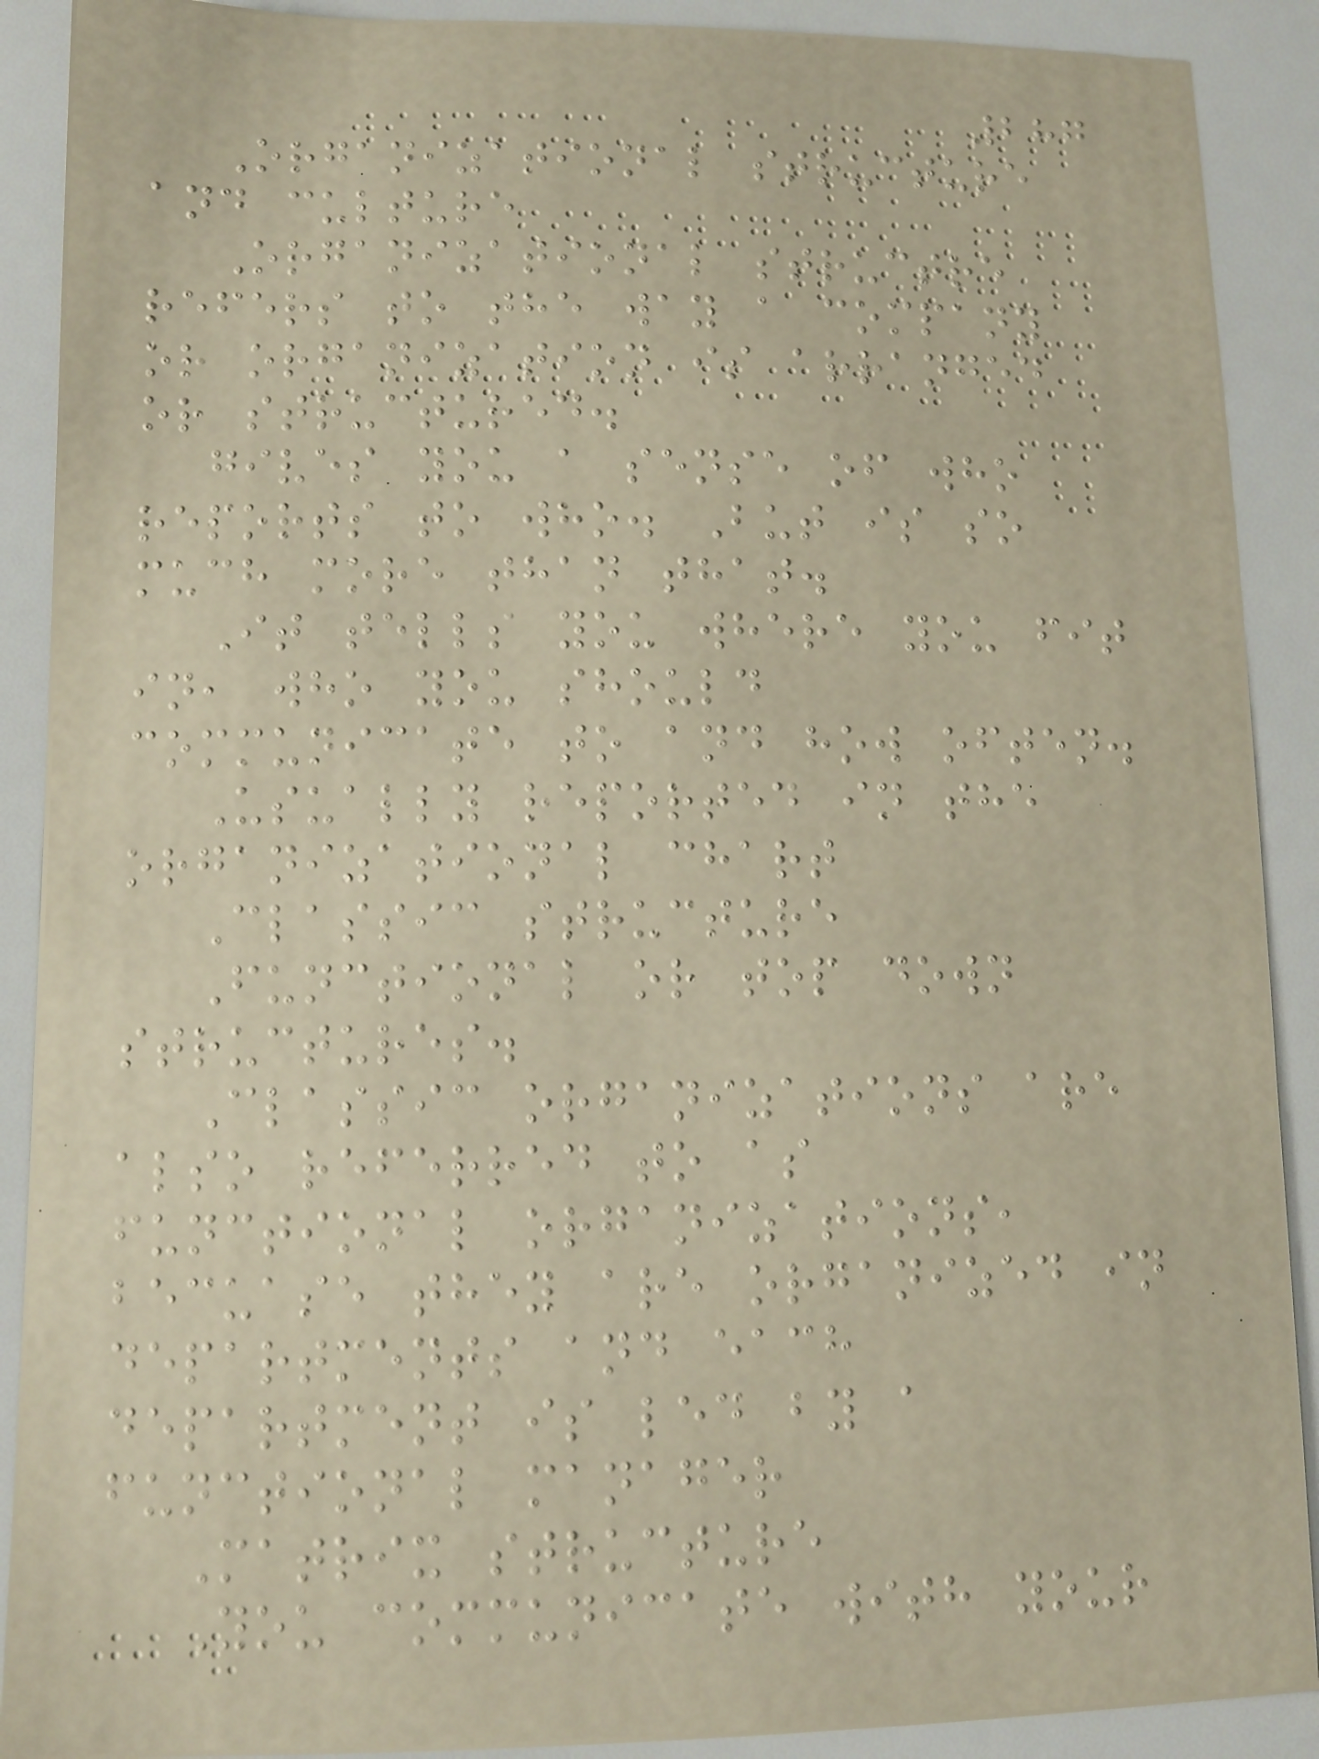287
Organizational structure
and culture
Organizational structre
refers to the way a company
or organization is arranged
or structured.
gives you a sense of who
reports to who. But is so
much more than that.
It tells you where you fit
in, who you should
communicate to and how often.
Usually reported in the
organizational chart
Classic structure
Functional or top down
structures.
Classic organizations are
also referred to as
functional organizations,
becuase they are organized in
departments and each
department is led by a
functional manager
Matrix structure
You communicate with your
